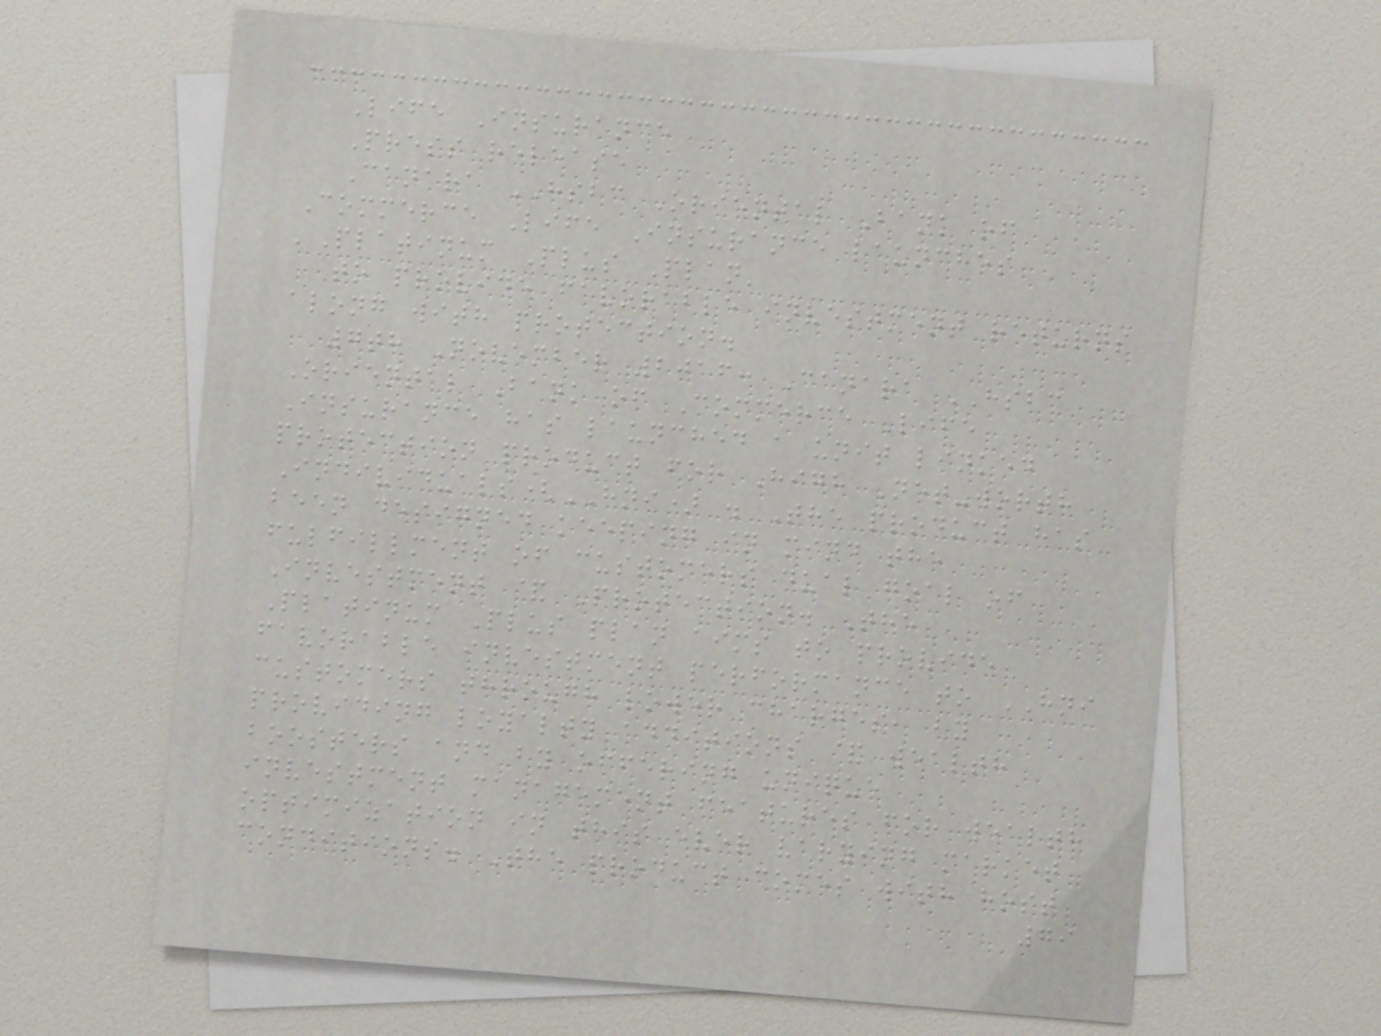Life Insurance
Press release
Canara HSBC Oriental Bank of
Commerce Life Insurance launches
'Platinum Plus Plan'
to provide favorable investment returns
along with protection.
7th November 2016: Canara HSBC
Oriental Bank of Commerce Life
Insurance has launched a unit linked
protection product for High Net-worth
Individuals(HNI) . The product has
been designed keeping in mind the
fulfillment of customers dual goal of
Investment & Protection. The
Platinum Plus plan aims to provide
favorable investment performance to HNI
customers through lower charges, by
providing loyalty additions & wealth
boosters and by offering unique
investment management features for wealth
optimization in this ever varying market
conditions. The product comes with host
79
